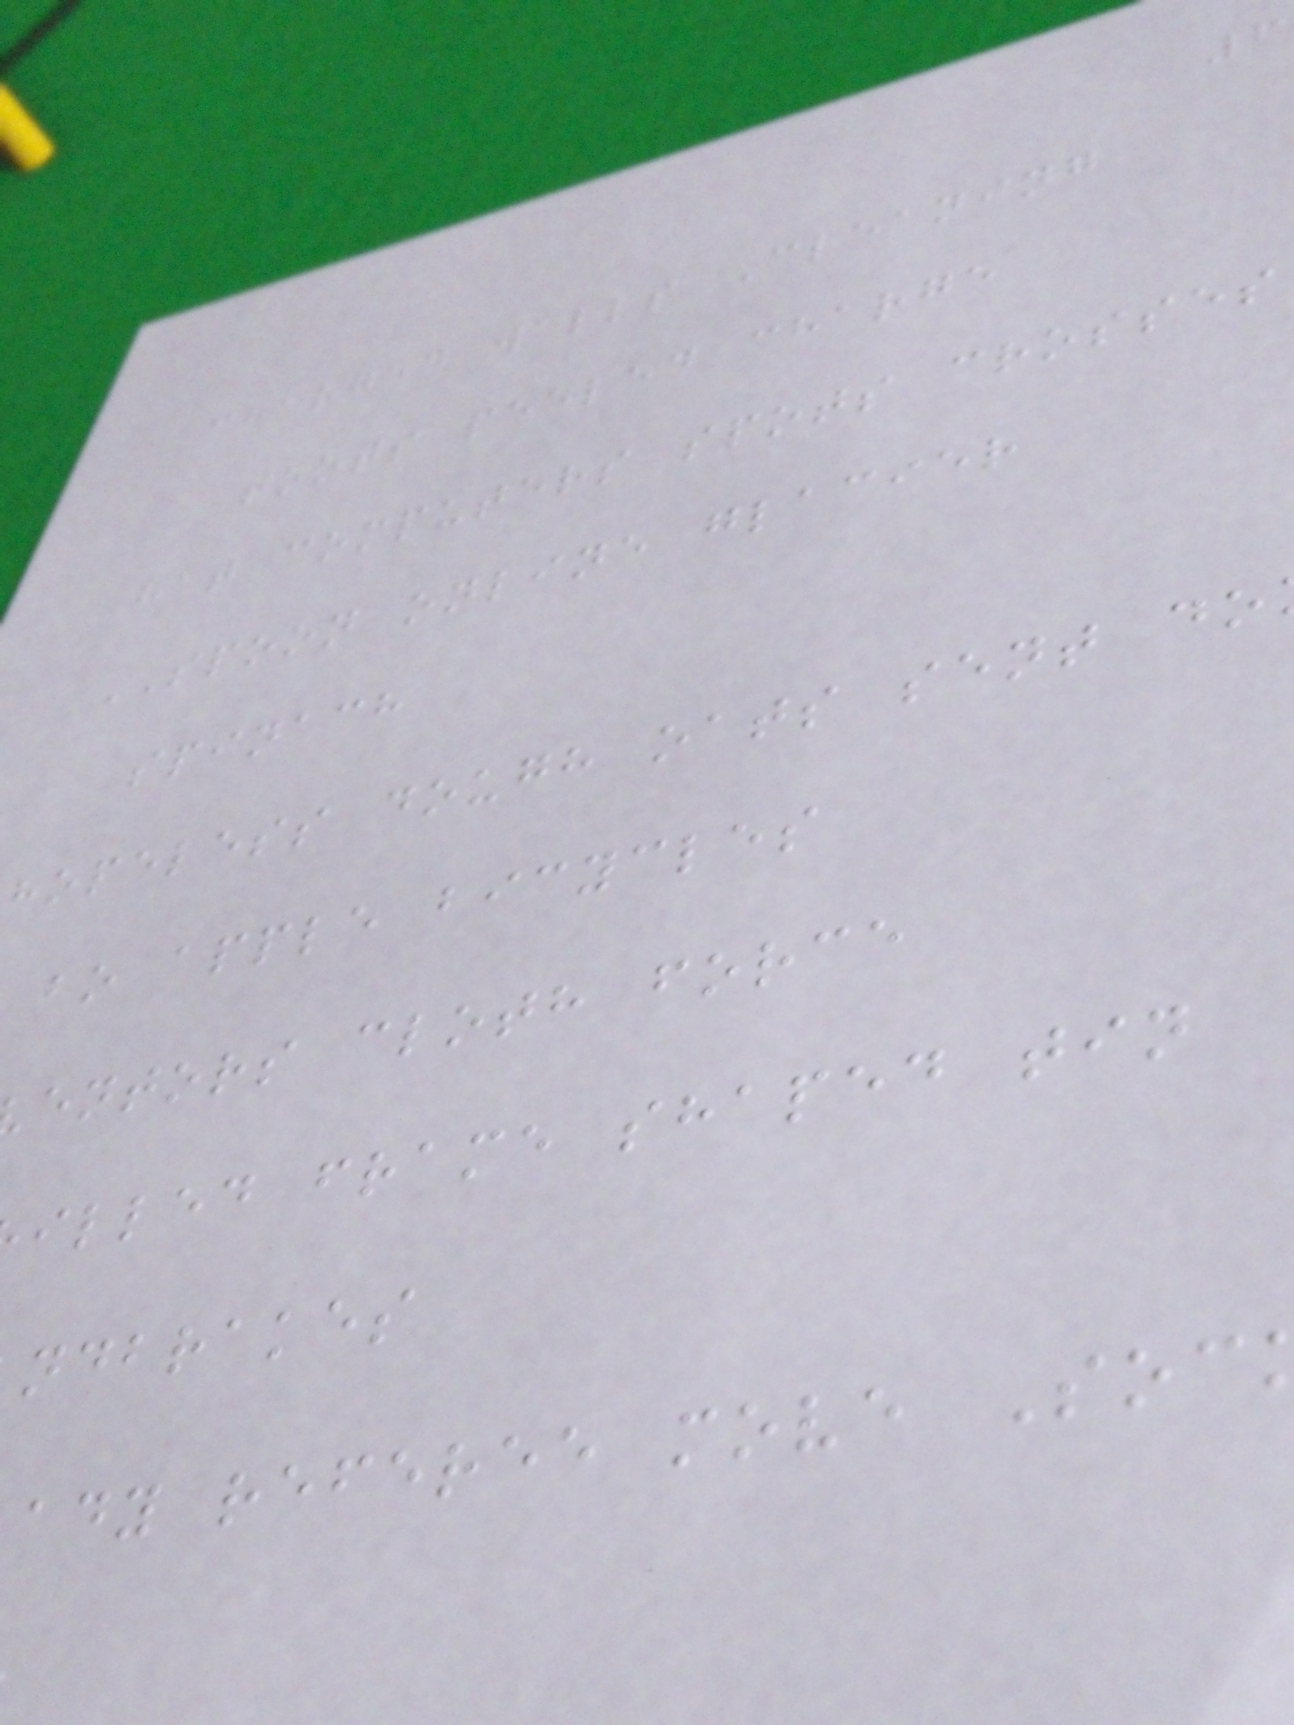charged walls Cleaning
toots peeled charge
hat computers spots crosses
SPOON online glacier
spinach
hopeless dough oats sent do
bo apple bicycles
entors cloth force
illed frame shaped tin
ndbrakes
ady referee move Soc
